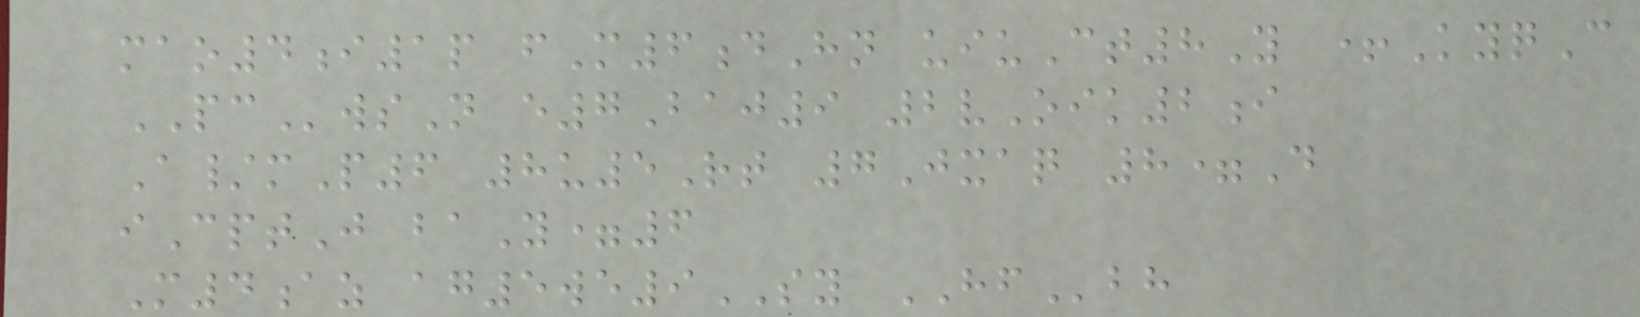mao4i1p fM6dHn uiuCt8Y +KyqC
PCwsN e7Baj9 2vOik2i
A/mP6 8u5Rt 7Jxaq 8=D
iCptJ baY=6
M4az ag5we9SY HFbh
